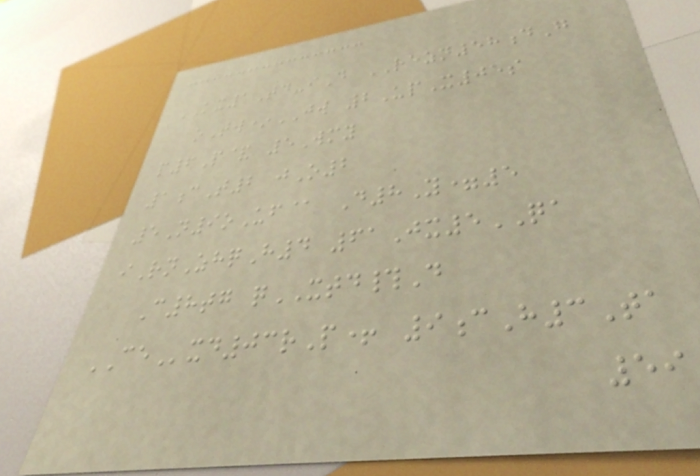KX1Td-iD REZN58dG
oTw*JW 2UpX05s
p6P& 5Wmy
1cT2 jO2
5N9oUf@ D8Y=5
iRnZhqH4 61Jx5QA
C8tg qXTD#D
CExd03rP+ 9cH3Ta
59
